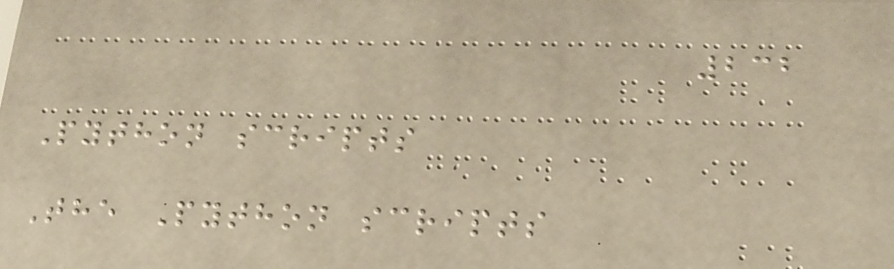232
Python scripts
The Python scripts
